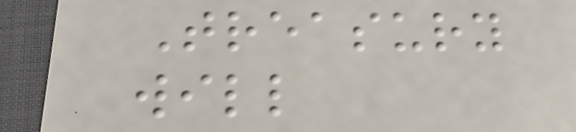Treasury
will
